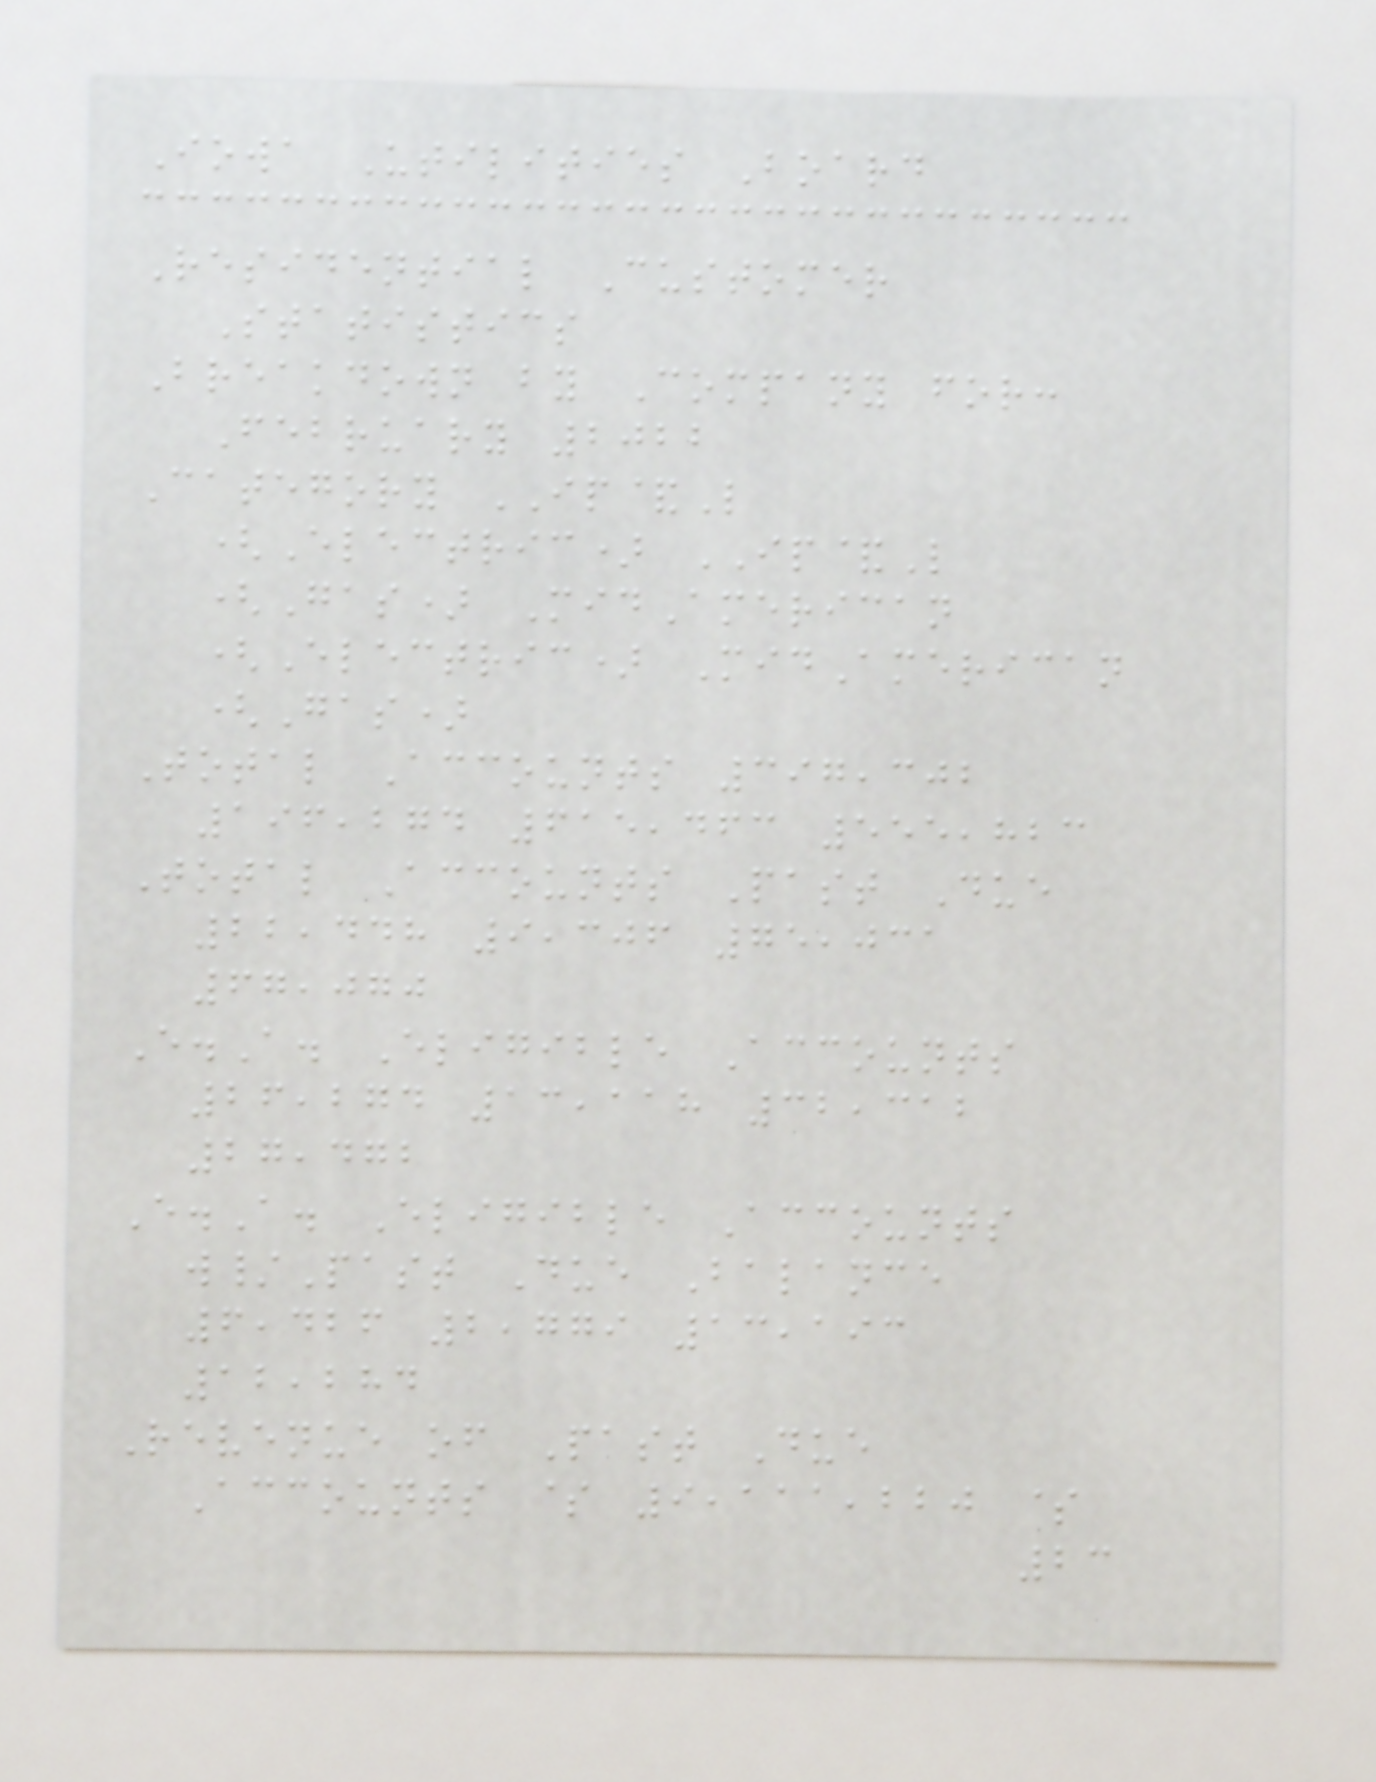Iowa Utilities Board
Residential Customer
Statistics
Breakdown by Company for:
February 2022
Category IP&L
(Electric) IP&L
(Gas) MidAmerican
(Electric) MidAmerican
(Gas)
Total Accounts 397,302
196,274 615,463 555,823
Total Accounts Past Due
22,448 9,306 75,031
67,070
E.A. Eligible Accounts
26,274 13,118 32,312
27,472
E.A. Eligible Accounts
w/Past Due Balance
6,426 2,779 13,193
12,284
Revenue of Past Due
Accounts $ 9,111,220 $
23
